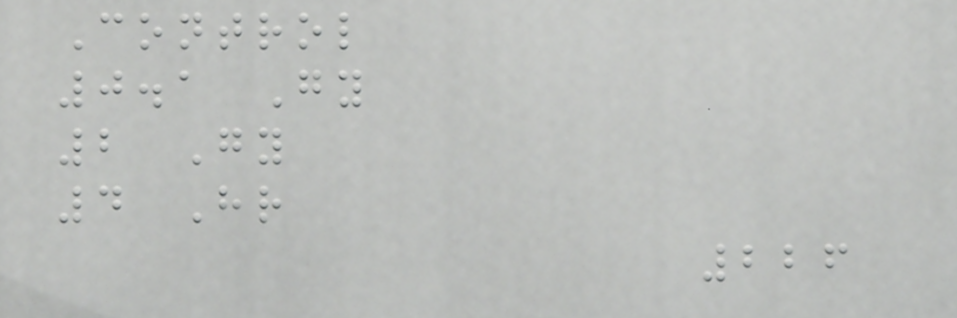Control
0.1 Gy
2 Gy
4 Hr
226
